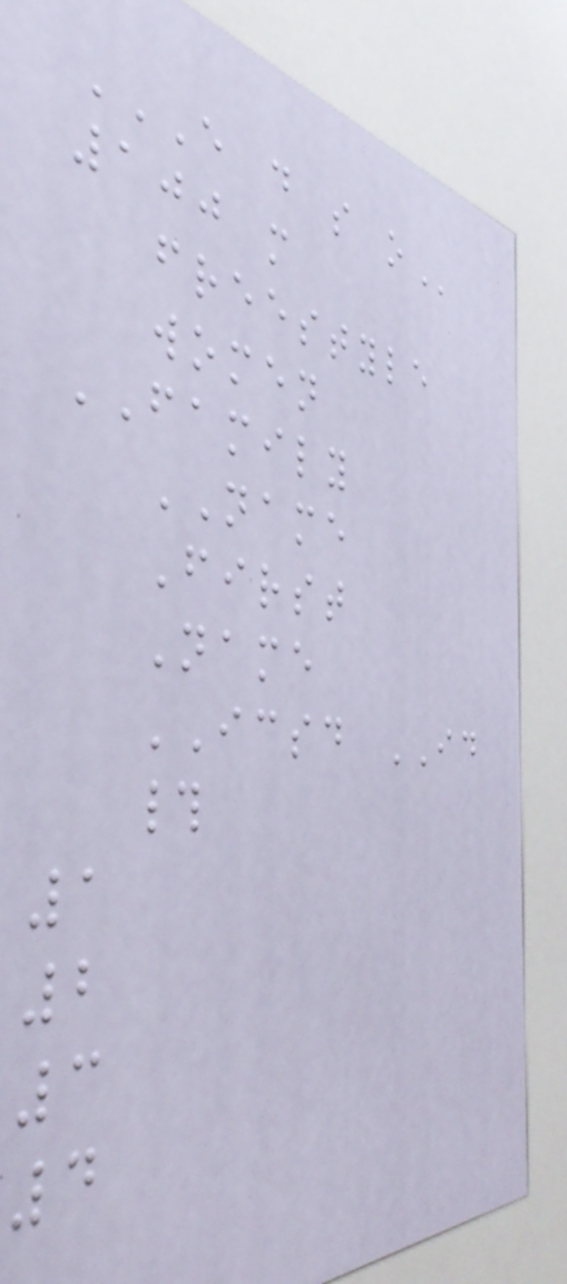E D S O
100 m
freestyle
women
FAMILY
NAME
First
Name
ICSD ID
#
1
2
3
4
